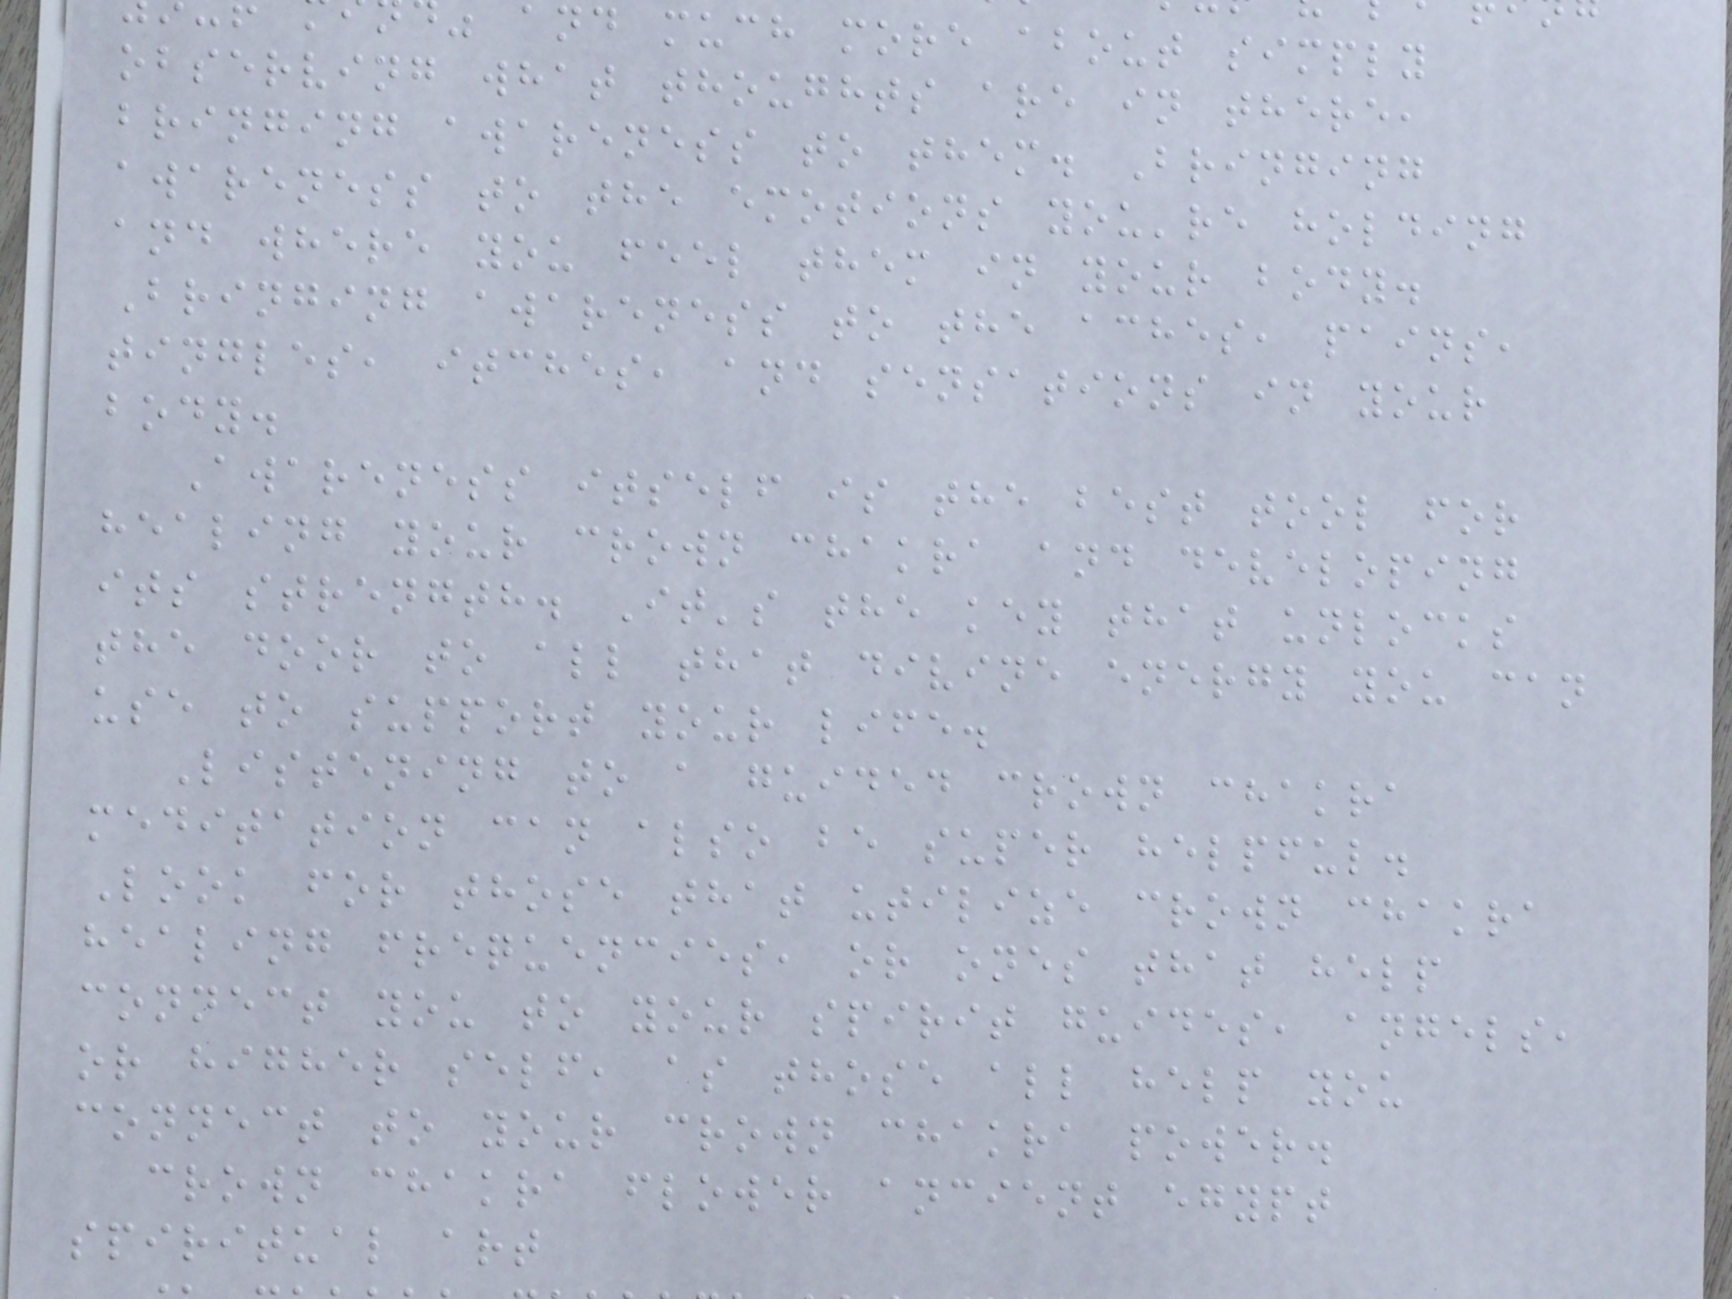and much more about simply
observing what thoughts are in there,
bringing awareness to them. Bringing
awareness to the emotions you're holding
and where you feel them in your body.
Bringing awareness to the aches, pains,
tingles, itches, and sensations in your
body.
Awareness itself is the best tool for
healing your crown chakra and developing
its strength. It's the key that unlocks
the door to all that divine energy you can
use to support your life.
Listening to a guided crown chakra
meditation can also be super helpful.
Look for those that utilize crown chakra
healing frequencies, or ones that help
connect you to your spirit guides, angels,
or higher self, as those all help you
connect to your crown chakra power.
crown chakra flower ancient egypt
spiritual art
